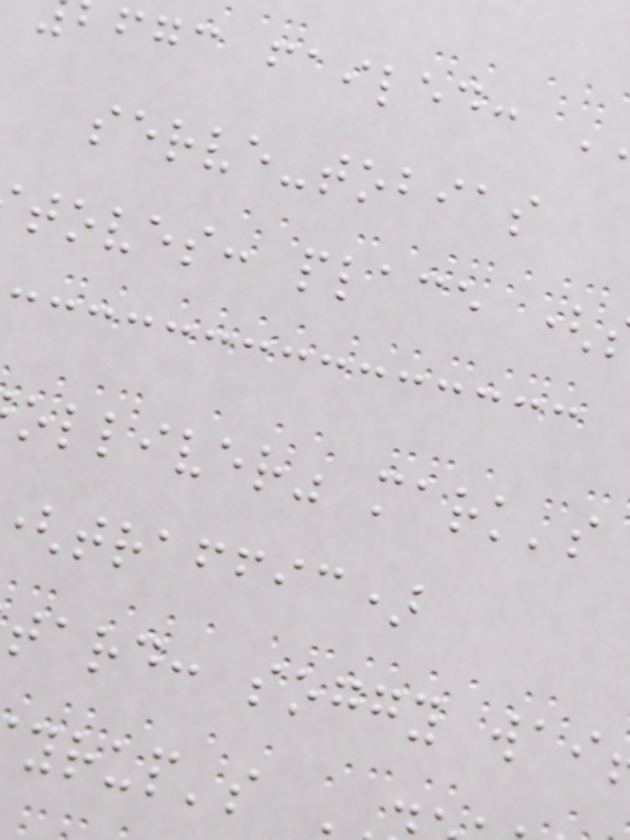fgc failed:
serve-tobias
toves: place (
olliver" mark's
traffic)
tard: soggy wai
yrup's
